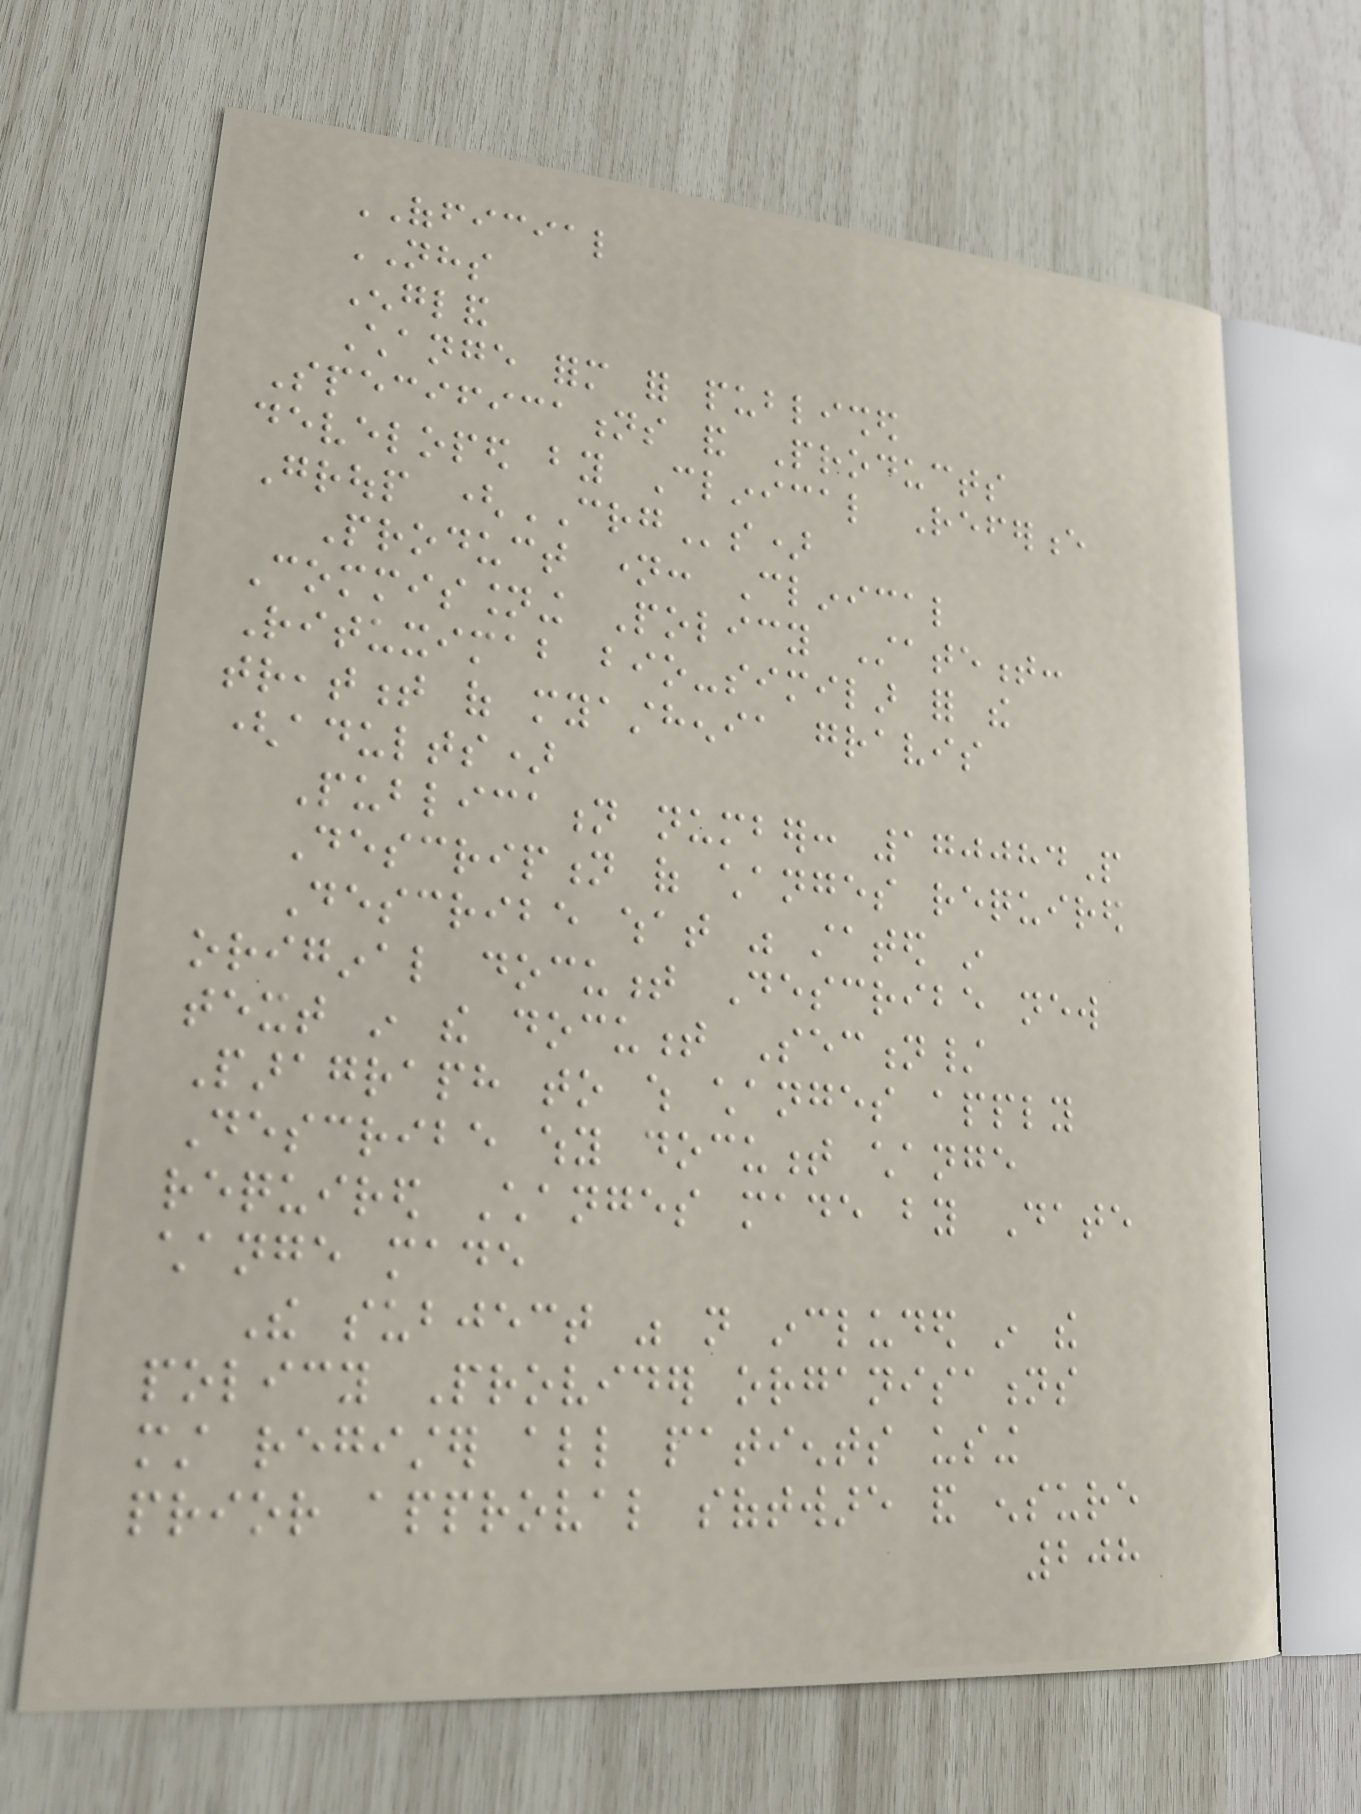OFFICIAL
NHS
England
Change form for published
Specifications and Products
developed by Clinical Reference
Group (CRGs)
Product name: Clinical
Commissioning Policy Statement:
Rituximab bio-similar for the
treatment of myasthenia gravis
(adults)
Publication number: 170084P
Description of changes required
Describe what was stated in
original document Describe new
text in the document Section/
Paragraph to which changes apply
Describe why document change
required Changes made by Date
change made
The subject was not included in the
policy Provider organisations
must register all patients using
prior approval software and ensure
208
